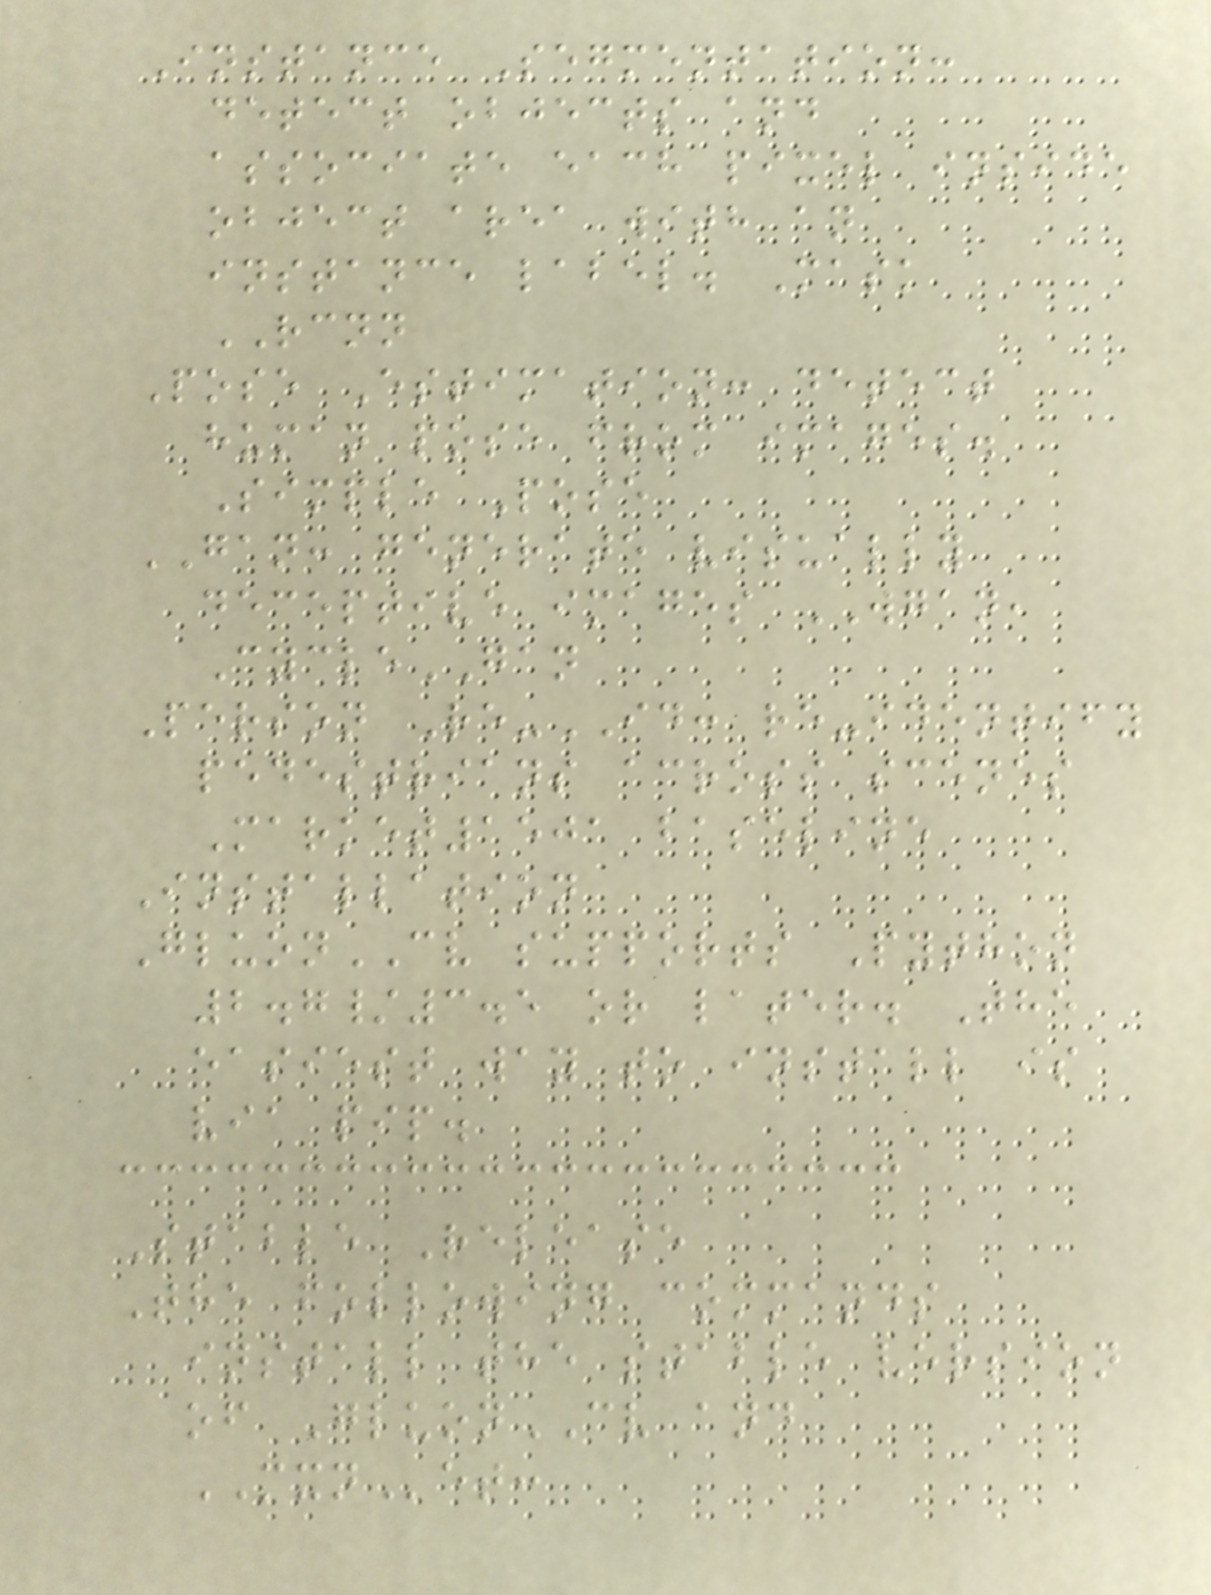Instance Segmentation:
detect objects and
associate each pixel inside
object area with an
instance label. Mask
RCNN
Pose Estimation: detect
human pose from images.
Simple Pose
GAN: generate visually
deceptive images WGAN,
CycleGAN
Person Re-ID: re-identify
pedestrians across scenes
Market1501 baseline
Installation
GluonCV supports Python
2.7/3.5 or later. The
easiest way to install is
via pip.
Stable Release
The following commands
install the stable version
of GluonCV and
MXNet:
